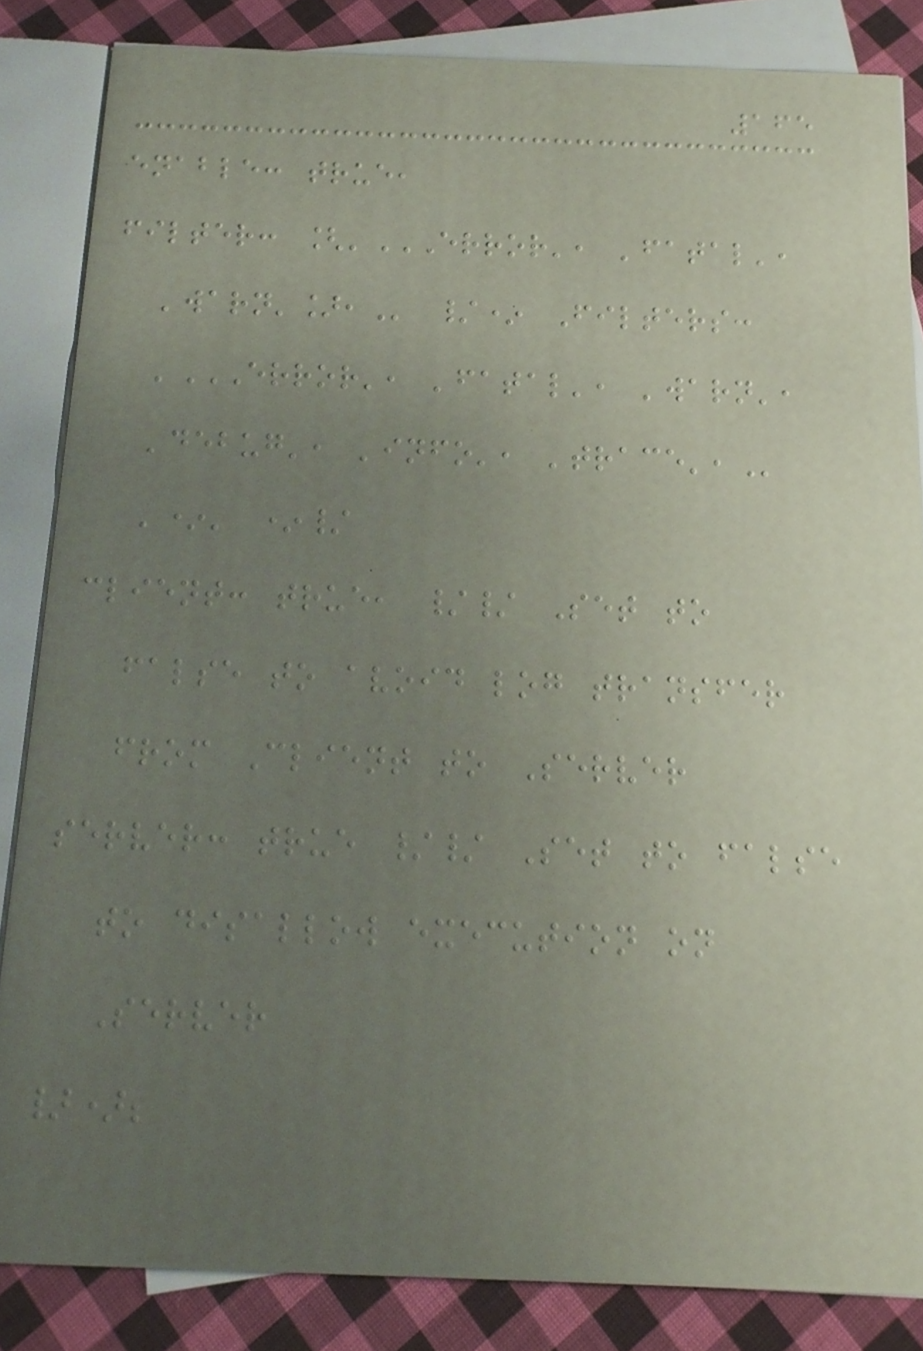165
enable: true,
filter: ['ERROR', 'FATAL',
'WARN'], /* Filters:
'ERROR', 'FATAL', 'WARN',
'DEBUG', 'INFO', 'TRACE',
'*' */
client: true, // Set to
false to avoid log transfer
from Client to Server
server: true // Set to false
to disallow execution on
Server
});
